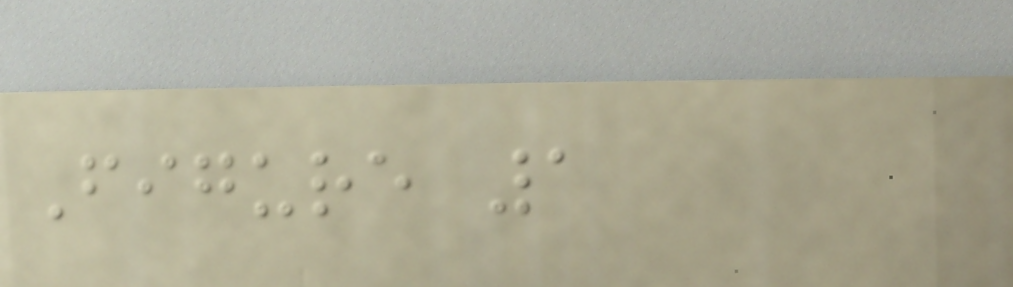Figure 1
